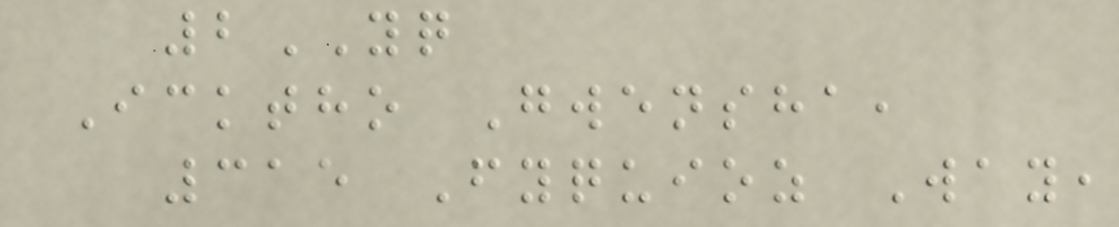2YQ
Icktho Gwensha,
315 Fyquioz Way,
